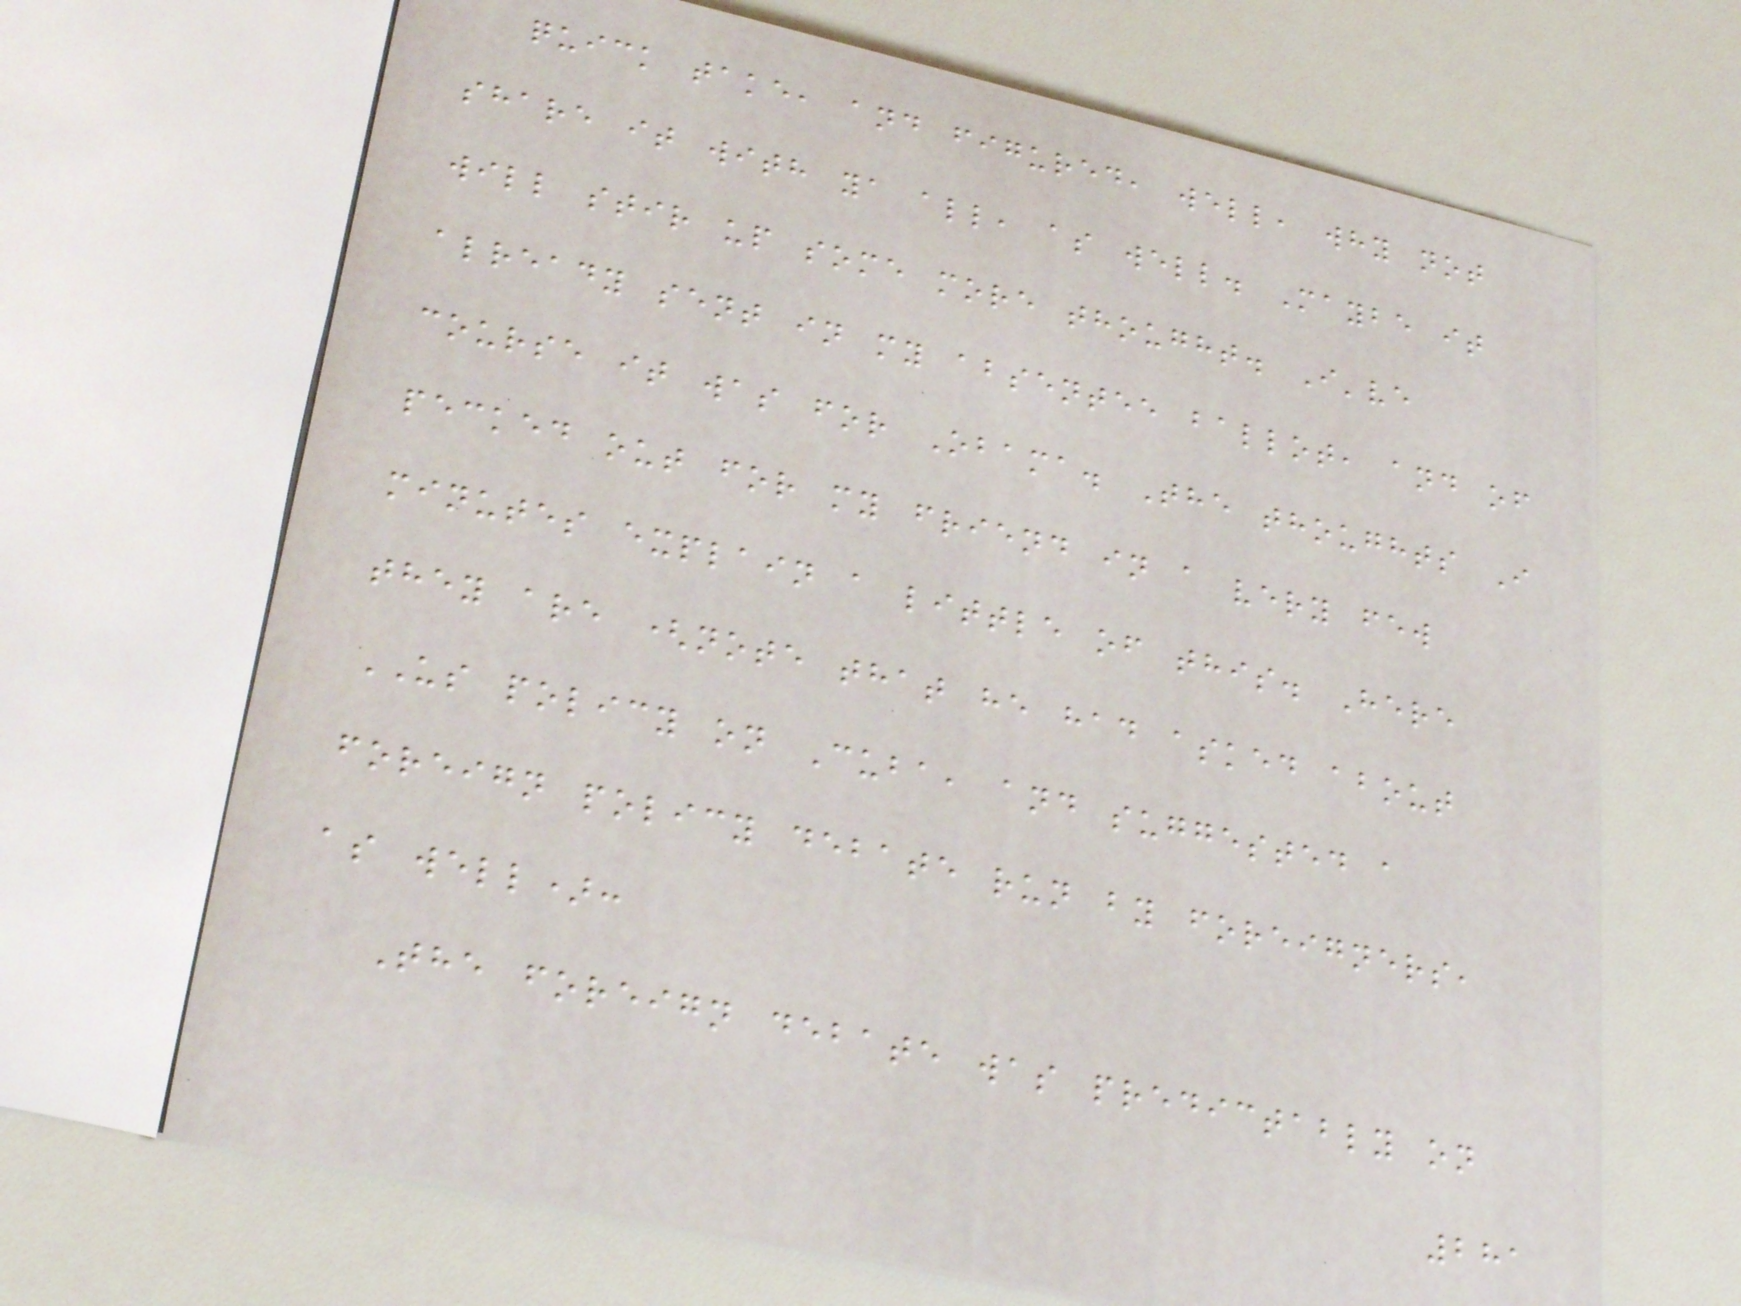quick take, and figured, well, why not
share it with ya all, as well. Maybe it
will stir up some more thought. I've
already sent in my absentee ballot, and of
course it was for Obama. The thoughts I
pecked out for my friend in a very few
minutes explain a little of this. Here
they are (note that he had asked about
US policy on Cuba, and suggested a
foreign policy debate run by foreigners,
as well):
The foreign debate was predictably on
281
